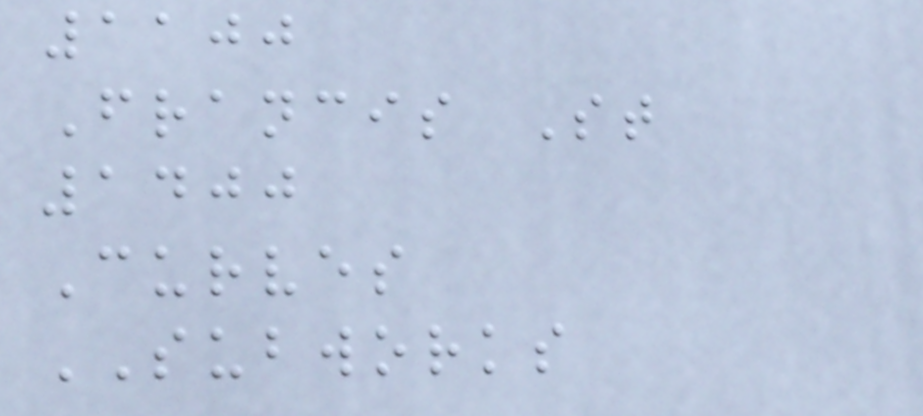1100
Francis St
1400
Curves
SUBWORKS
